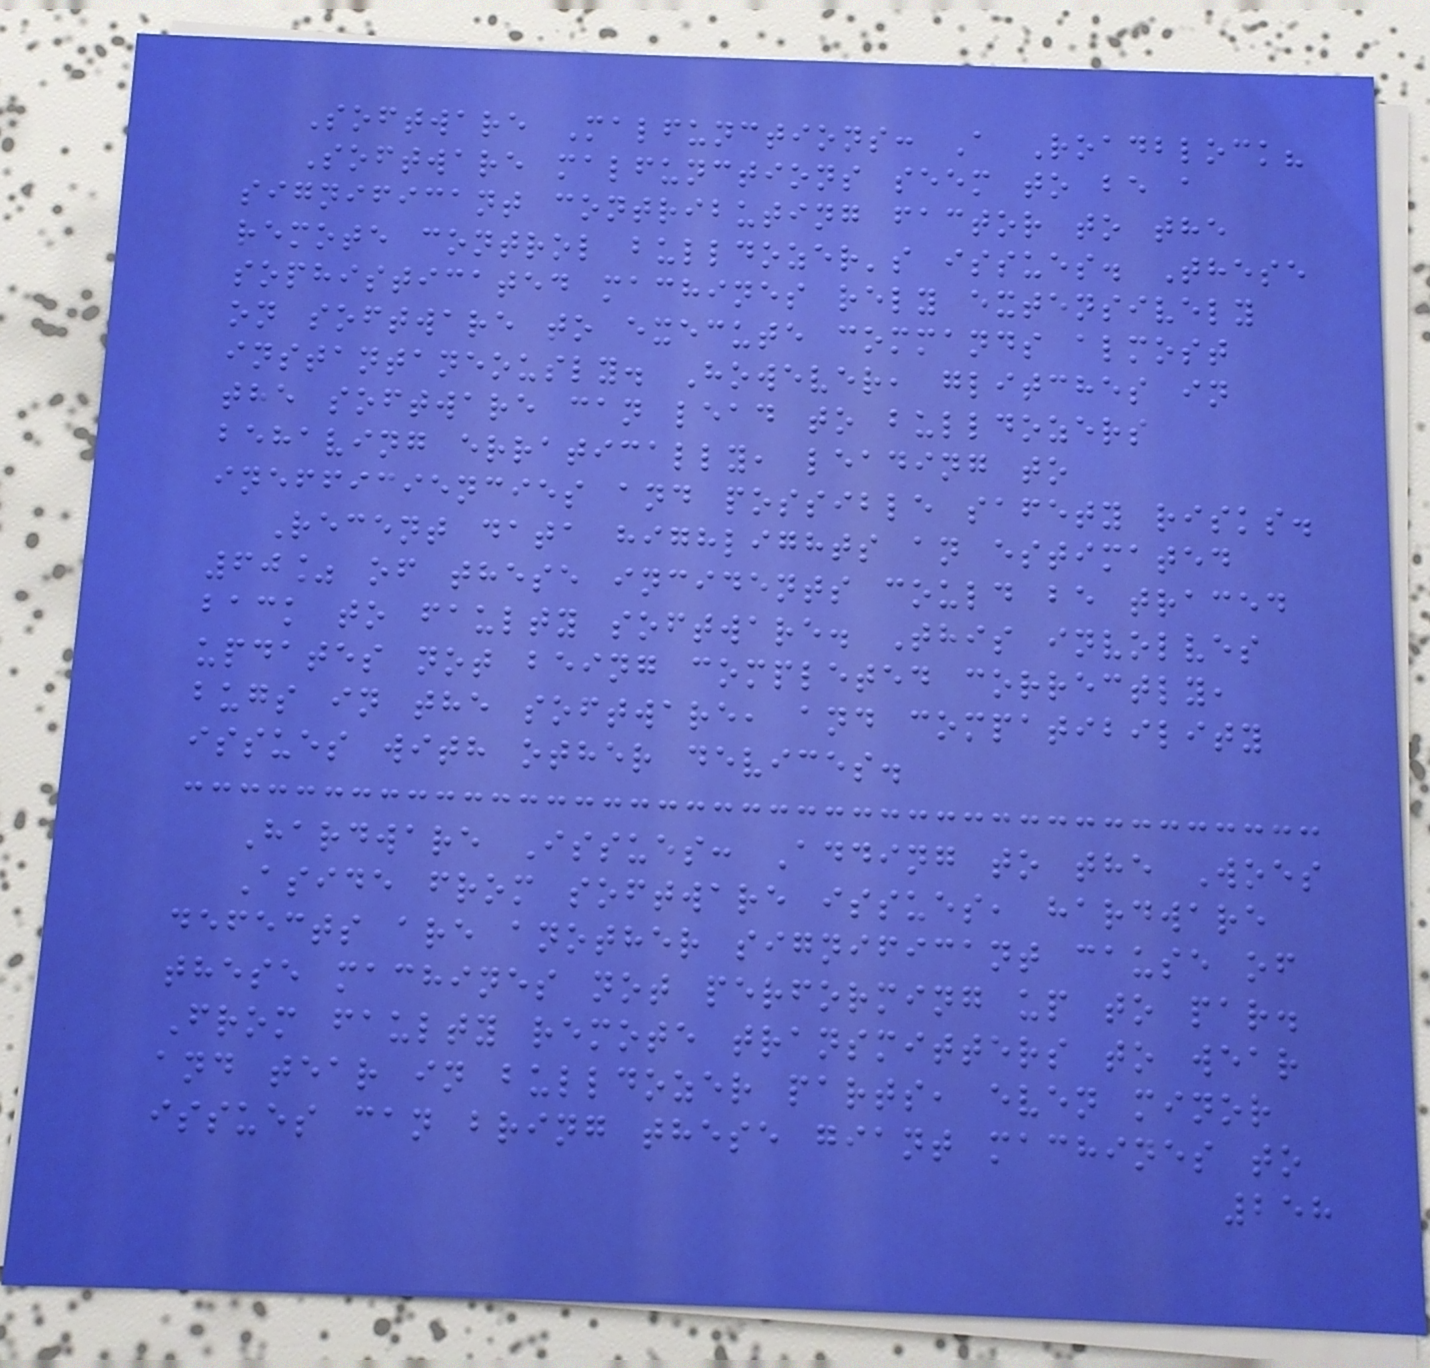Software Malfunctions: A Roadblock?
Software malfunctions seem to be a
significant contributing factor to the
remote control bulldozer's issues. These
sophisticated machines rely extensively
on software to execute commands almost
instantaneously. However, glitches in
the software can lead to bulldozers
behaving erratically, leading to
inefficiencies and possible safety risks.
Recent data highlights an estimated
60% of these incidents could be traced
back to faulty software. This involves
updates not being completed correctly,
bugs in the software, and compatibility
issues with other devices.
Hardware Issues: Adding to the Woes
Aside from software issues, hardware
defects are another significant cause of
these machines not performing up to par.
From faulty remote transmitters to wear
and tear in bulldozer parts, even minor
issues can bring these giant machines to
258
